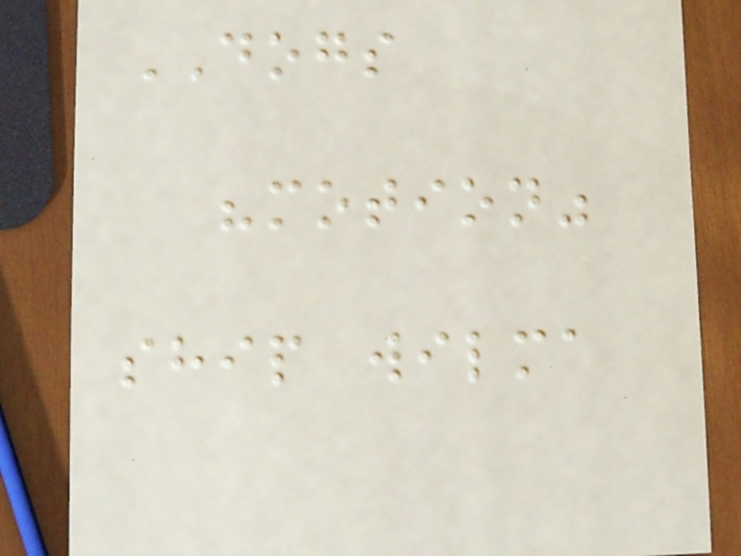DOGS
"motion"
ship wilma
